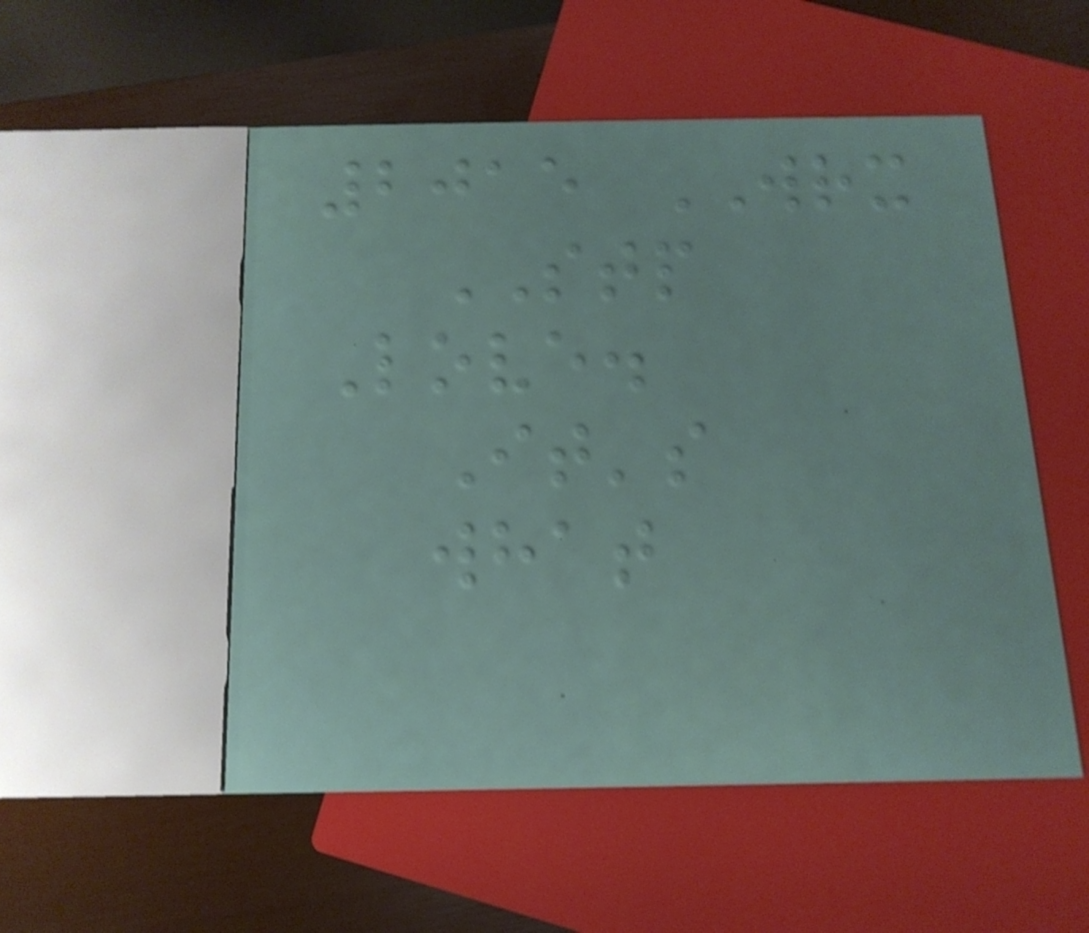2015 WRX
STP
Love.
It's
what
